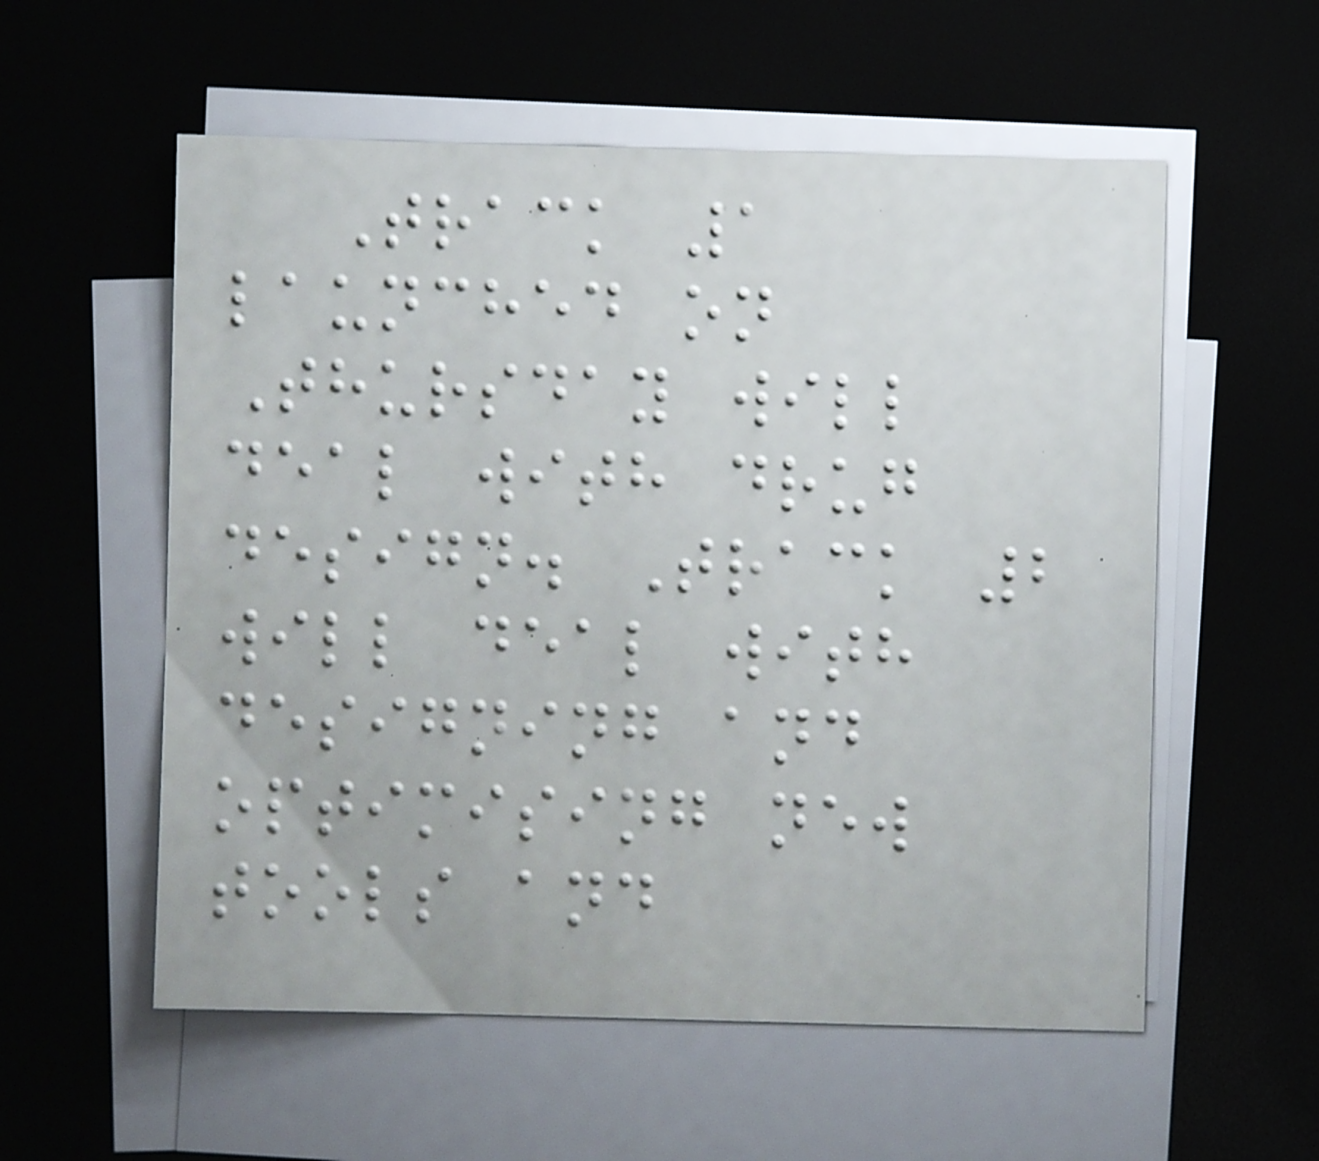Track 1
launched on
Thursday will
deal with drug
design. Track 2
will deal with
designing and
optimising new
tools and
